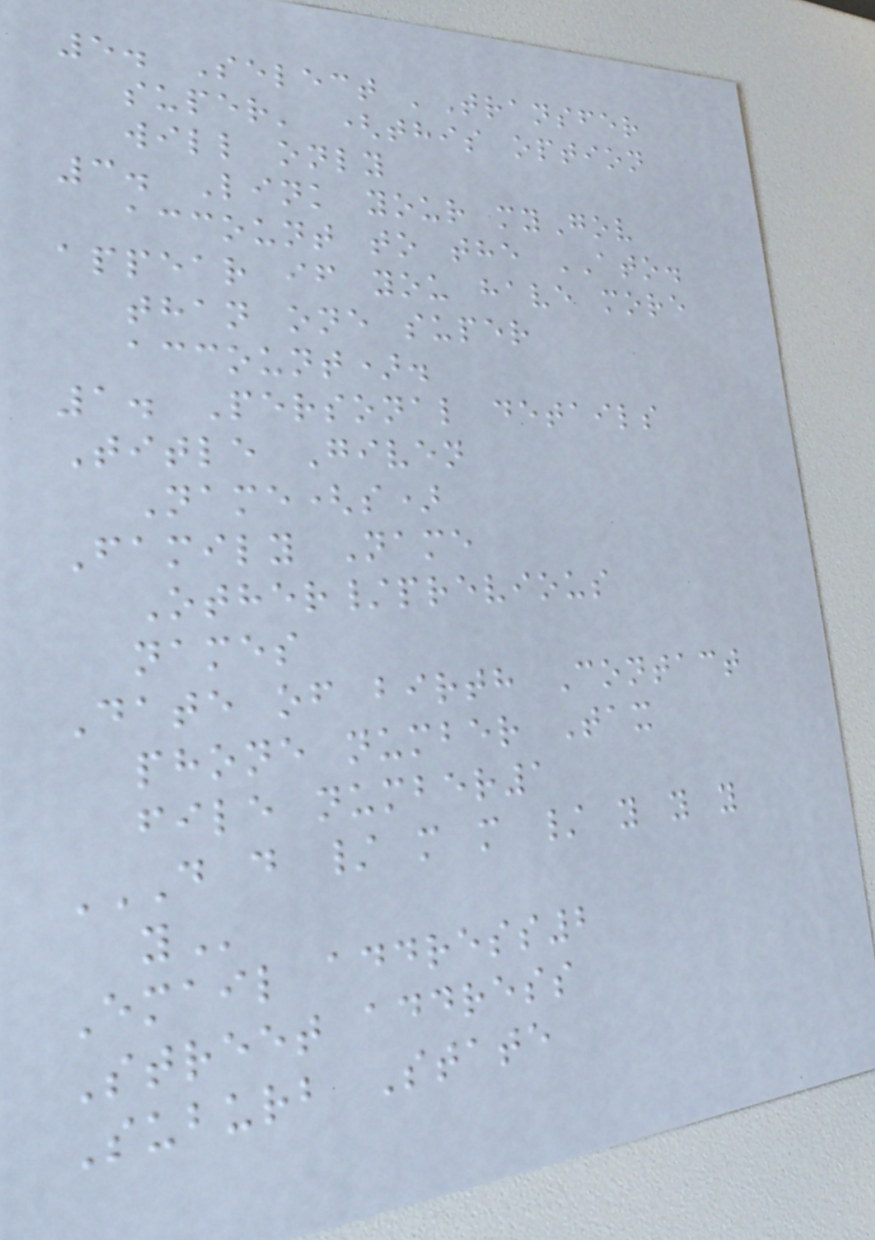5. Select 'Transfer
super' (this option
will only
3. Link your myGov
account to the ATO.
appear if you have more
than one super
account).
1. Personal details
Title Given
Name(s)
Family Name
Other/previous
names
Date of birth Contact
phone number Tax
file number1
D D / M M / Y Y Y
Y
Email address2
Street address
Suburb State
